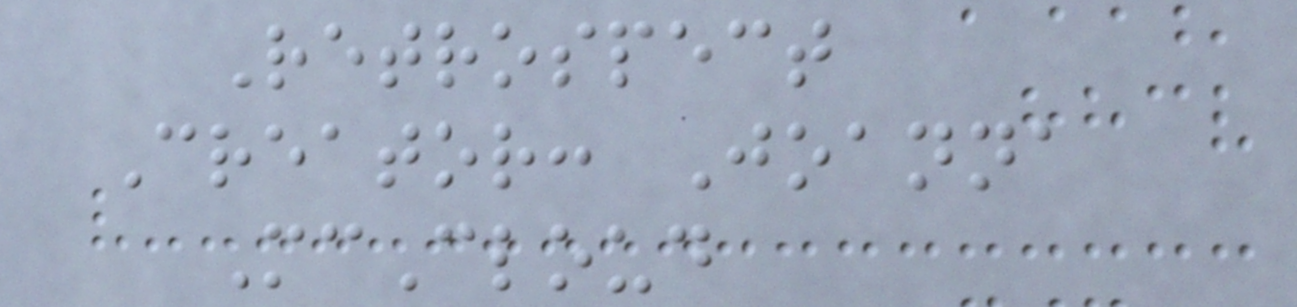Retrospect
Creator: Joanna
McCloud
